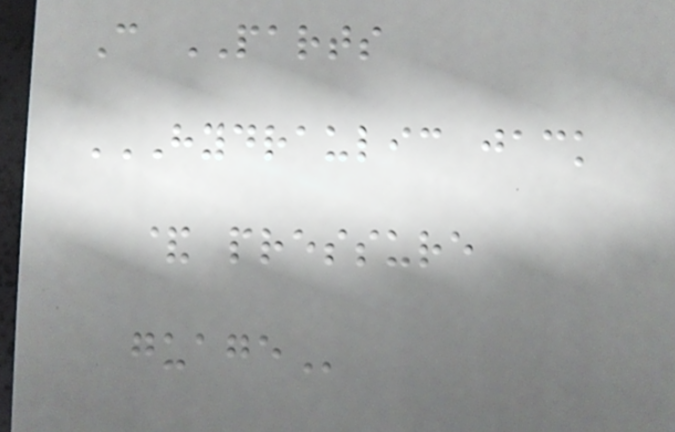C PARTS
HYDRAULIC JACK
& PRESSURE
GUAGE
